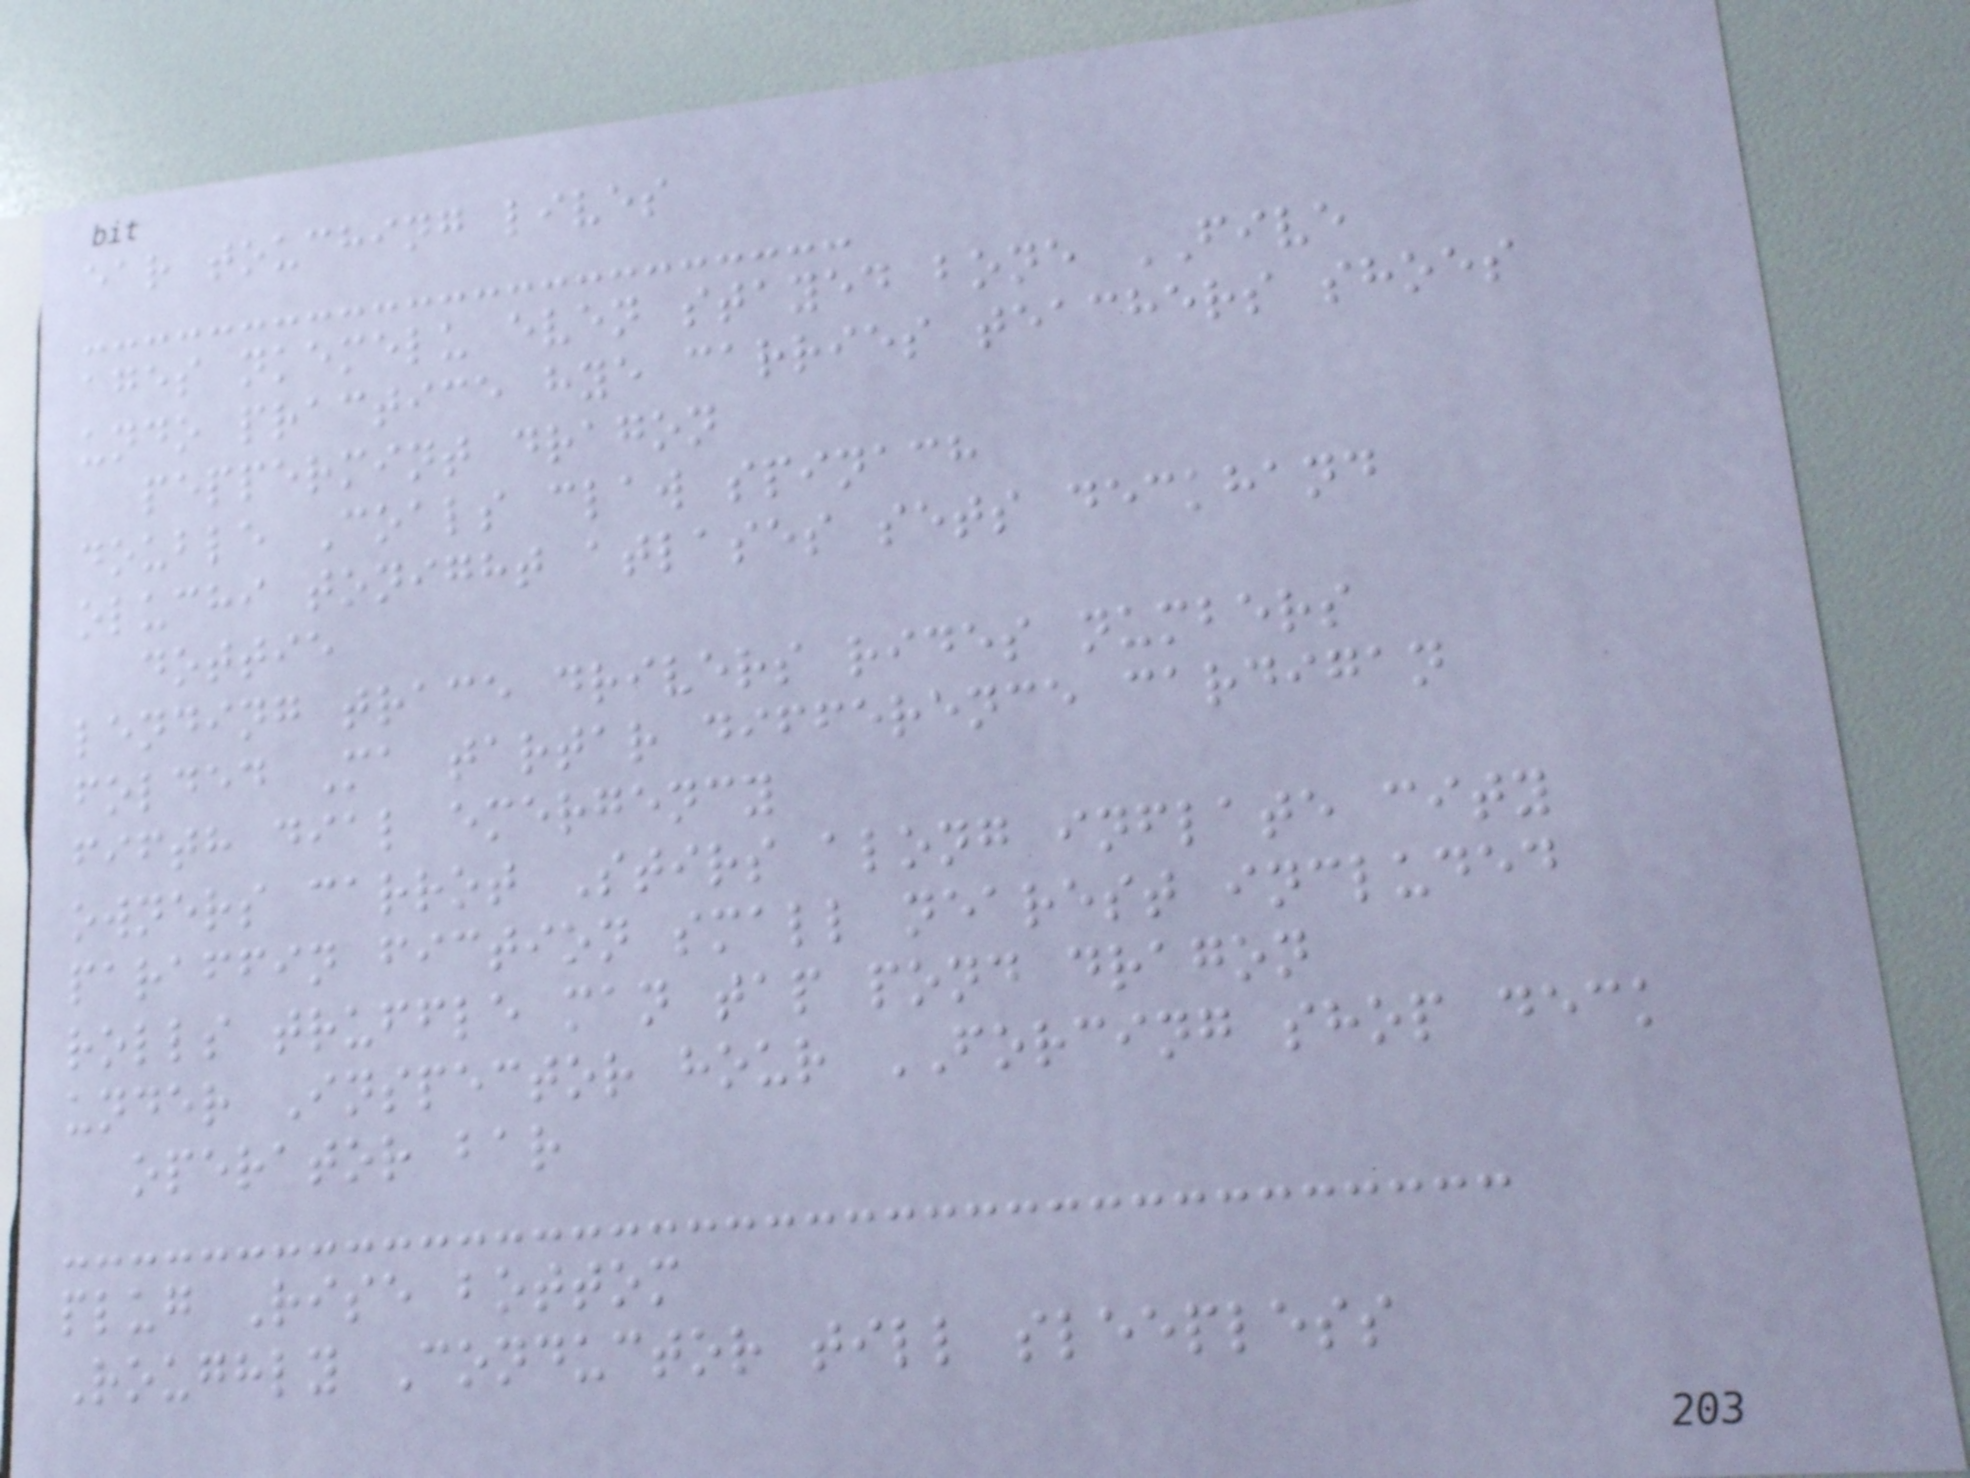ear touching lives
ages nkemelu even stayed bone FIVE
undo practice hye carries teachers shoes
peppermint dragon
double Coals claw spinach
oluchi tonight atlases sets deckhand
dottie
lending trace drivers rides numbers
folded Ma tartar difference cardigan
fifth dial emergency
owners carrot Stirs along inflate city
paraffin fiction small nearest included
rolls truffle man tap pond dragon
under Inspector hour FORCING shop deck
operator bar
plug Rise bottom
Roughly Conductor till sleepless
